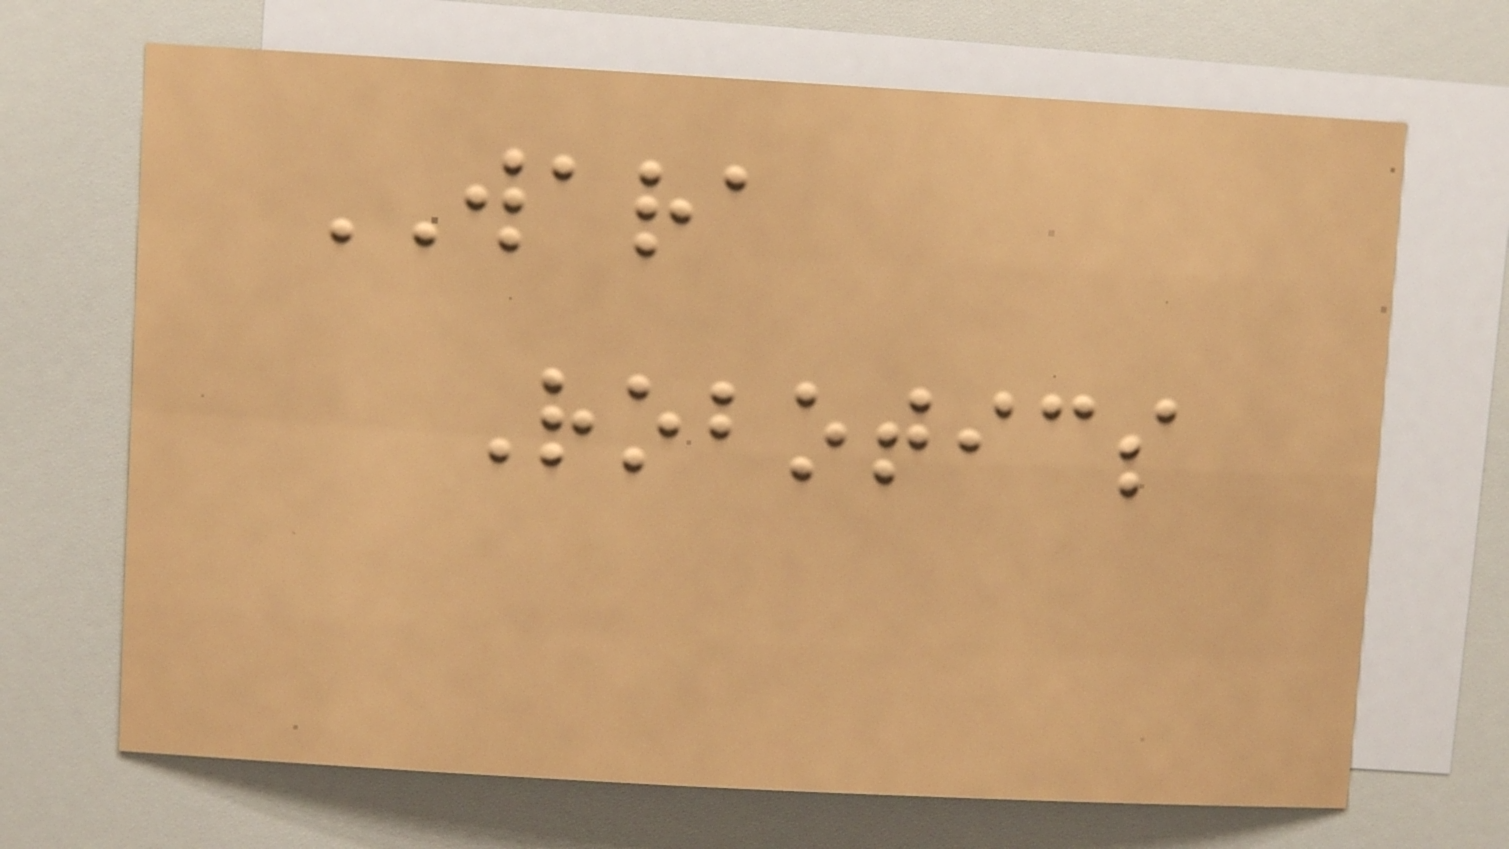WARA
Robotics
